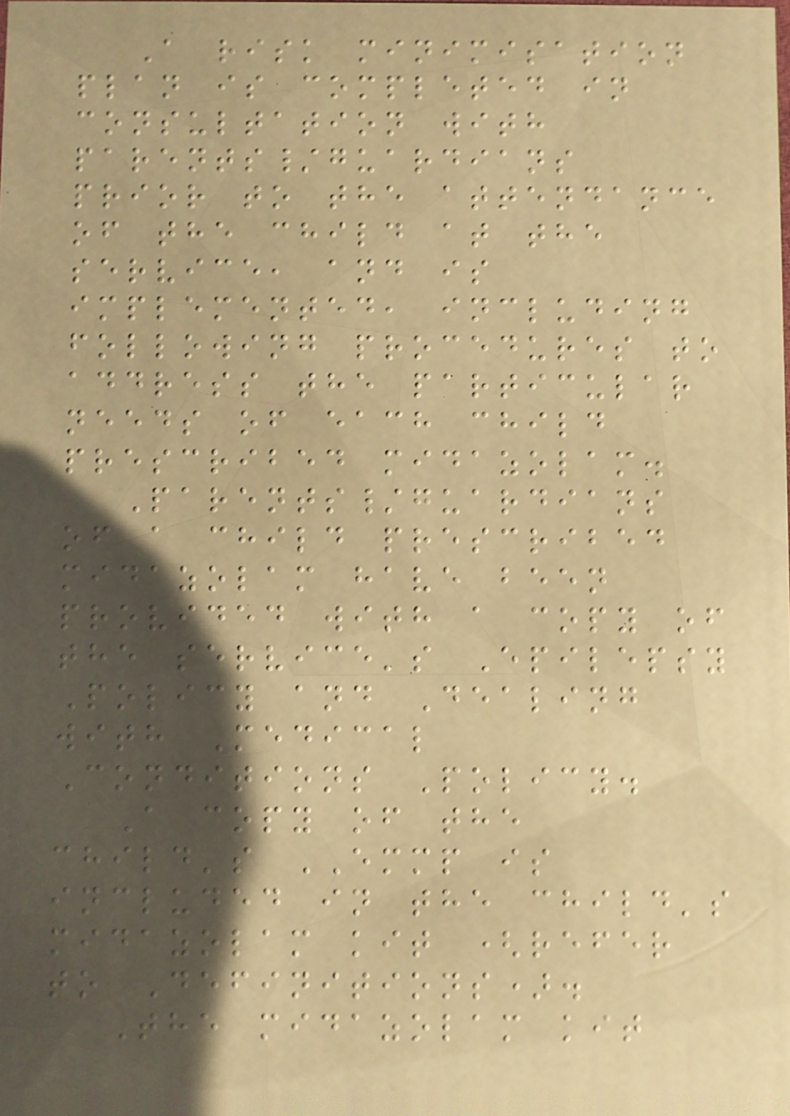A risk minimisation
plan is completed in
consultation with
parents/guardians
prior to the attendance
of the child at the
service, and is
implemented, including
following procedures to
address the particular
needs of each child
prescribed midazolam.
Parents/guardians
of a child prescribed
midazolam have been
provided with a copy of
the service's Epilepsy
Policy and Dealing
with Medical
Conditions Policy.
A copy of the
child's EMMP is
included in the child's
midazolam kit (refer
to Definitions).
The midazolam kit
